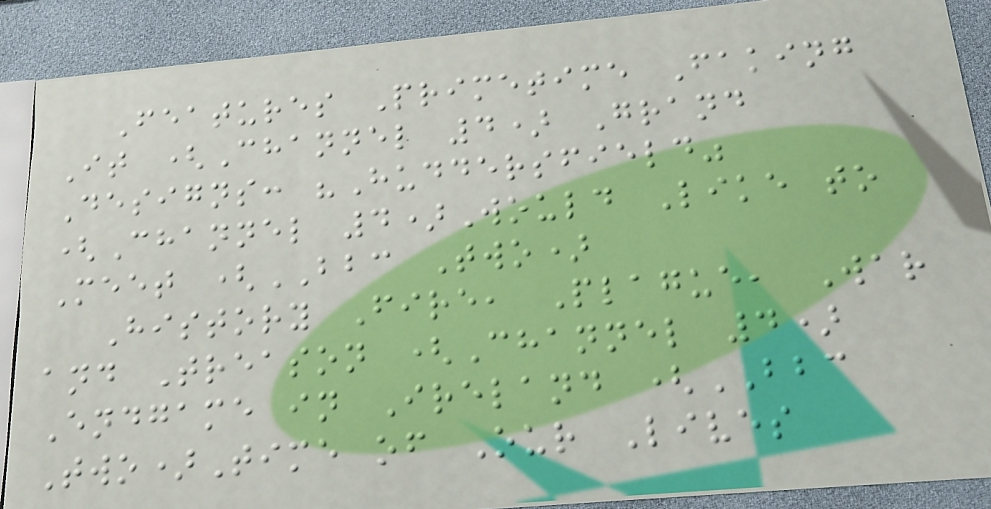Features Primetime Faking
It (Channel 4) Grand
Designs: "Huddersfield"
(Channel 4)Would Like to
Meet (BBC Two)
History Fire, Plague, War
and Treason (Channel 4)
Endgame in Ireland (BBC
Two)Time of Our Lives
